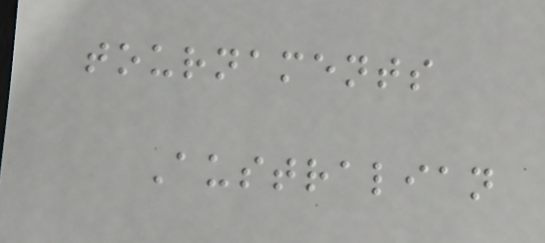tournaments
Australian
